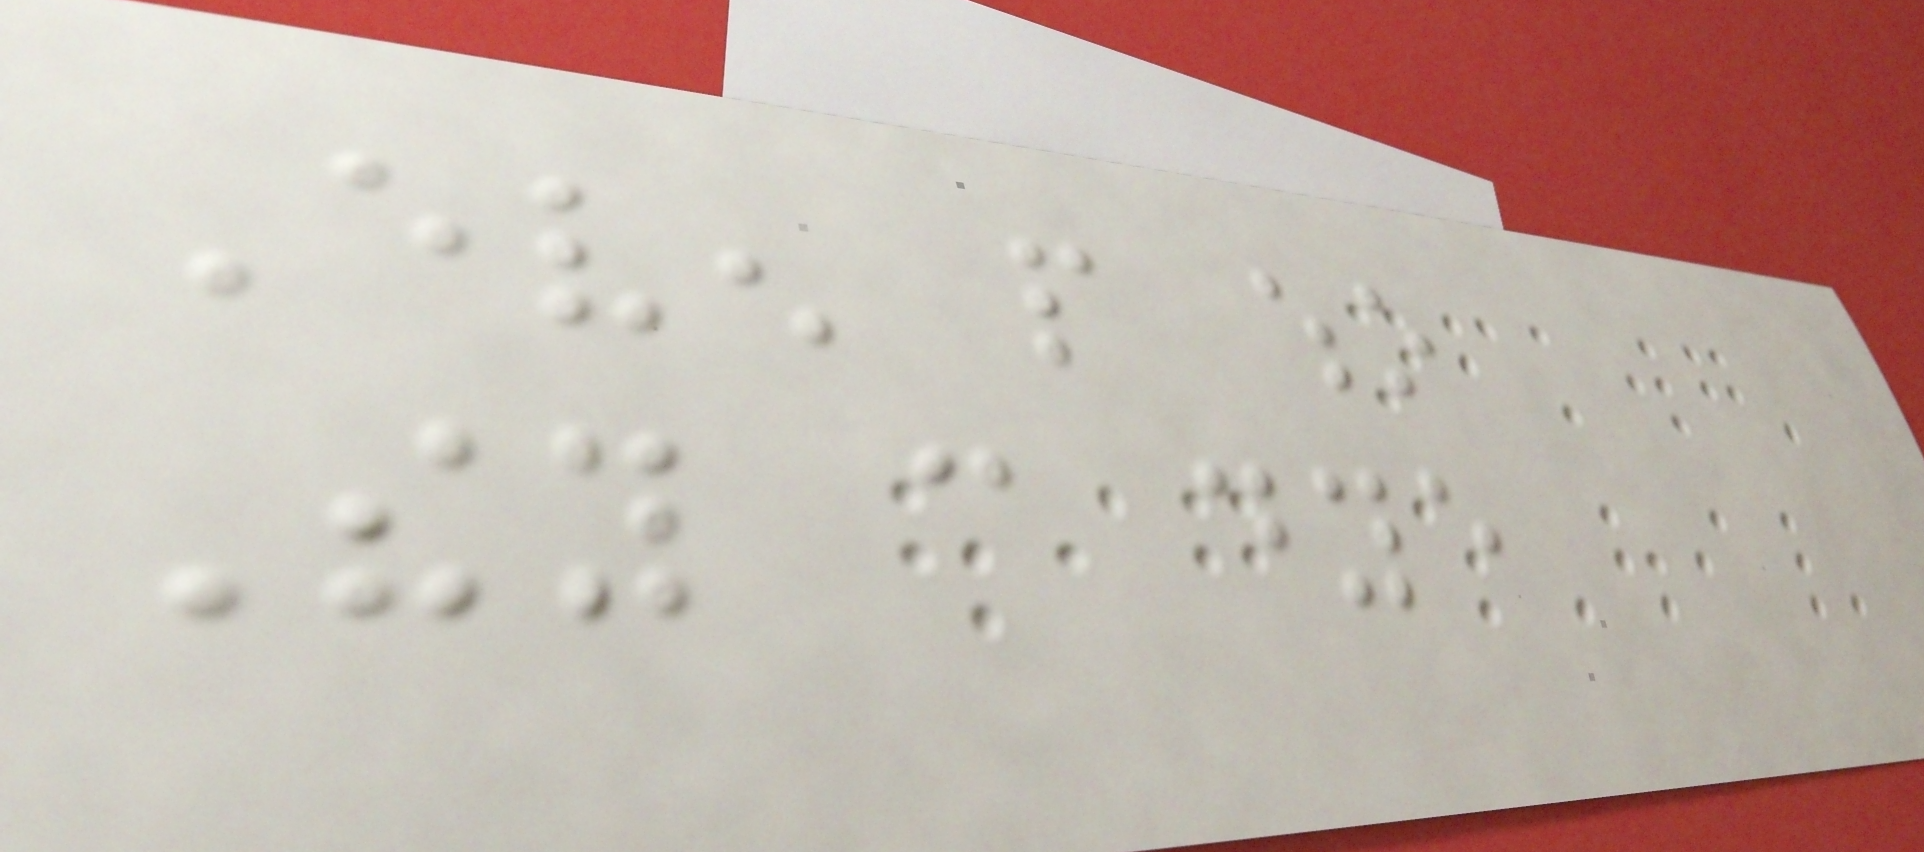Even people who
They can dye
